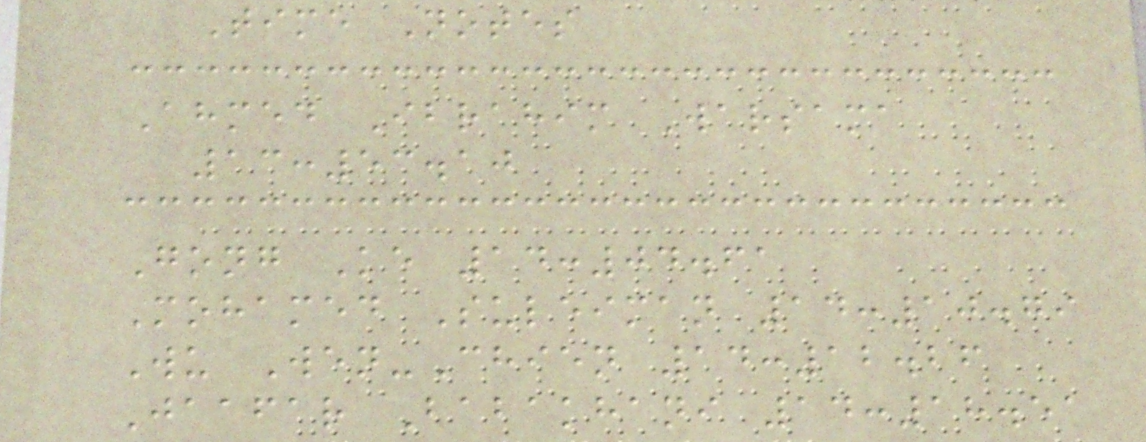Time Notes
Ahmed Ibrahim Warsama
13:53.10
Gong Ke 14:04.61
Mohamed Suleiman 14:10.79
Wu Wen-Chien 14:12.26
Jaafar Babakhani 14:18.51
